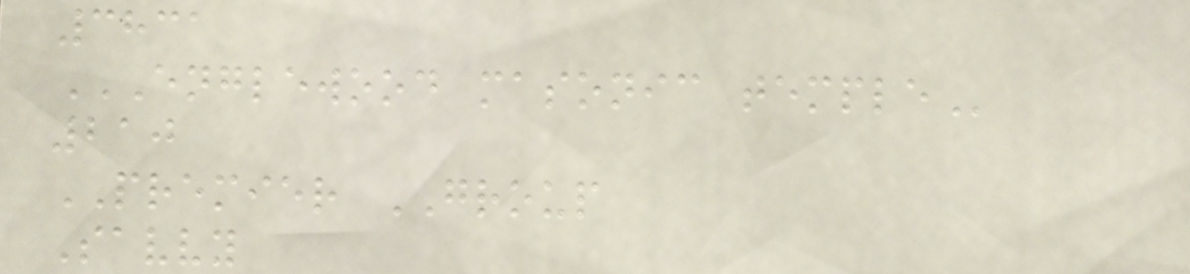3831
ENGLEWOOD MASONIC TEMPLE
210
PREMIER GROUP
Savvy
